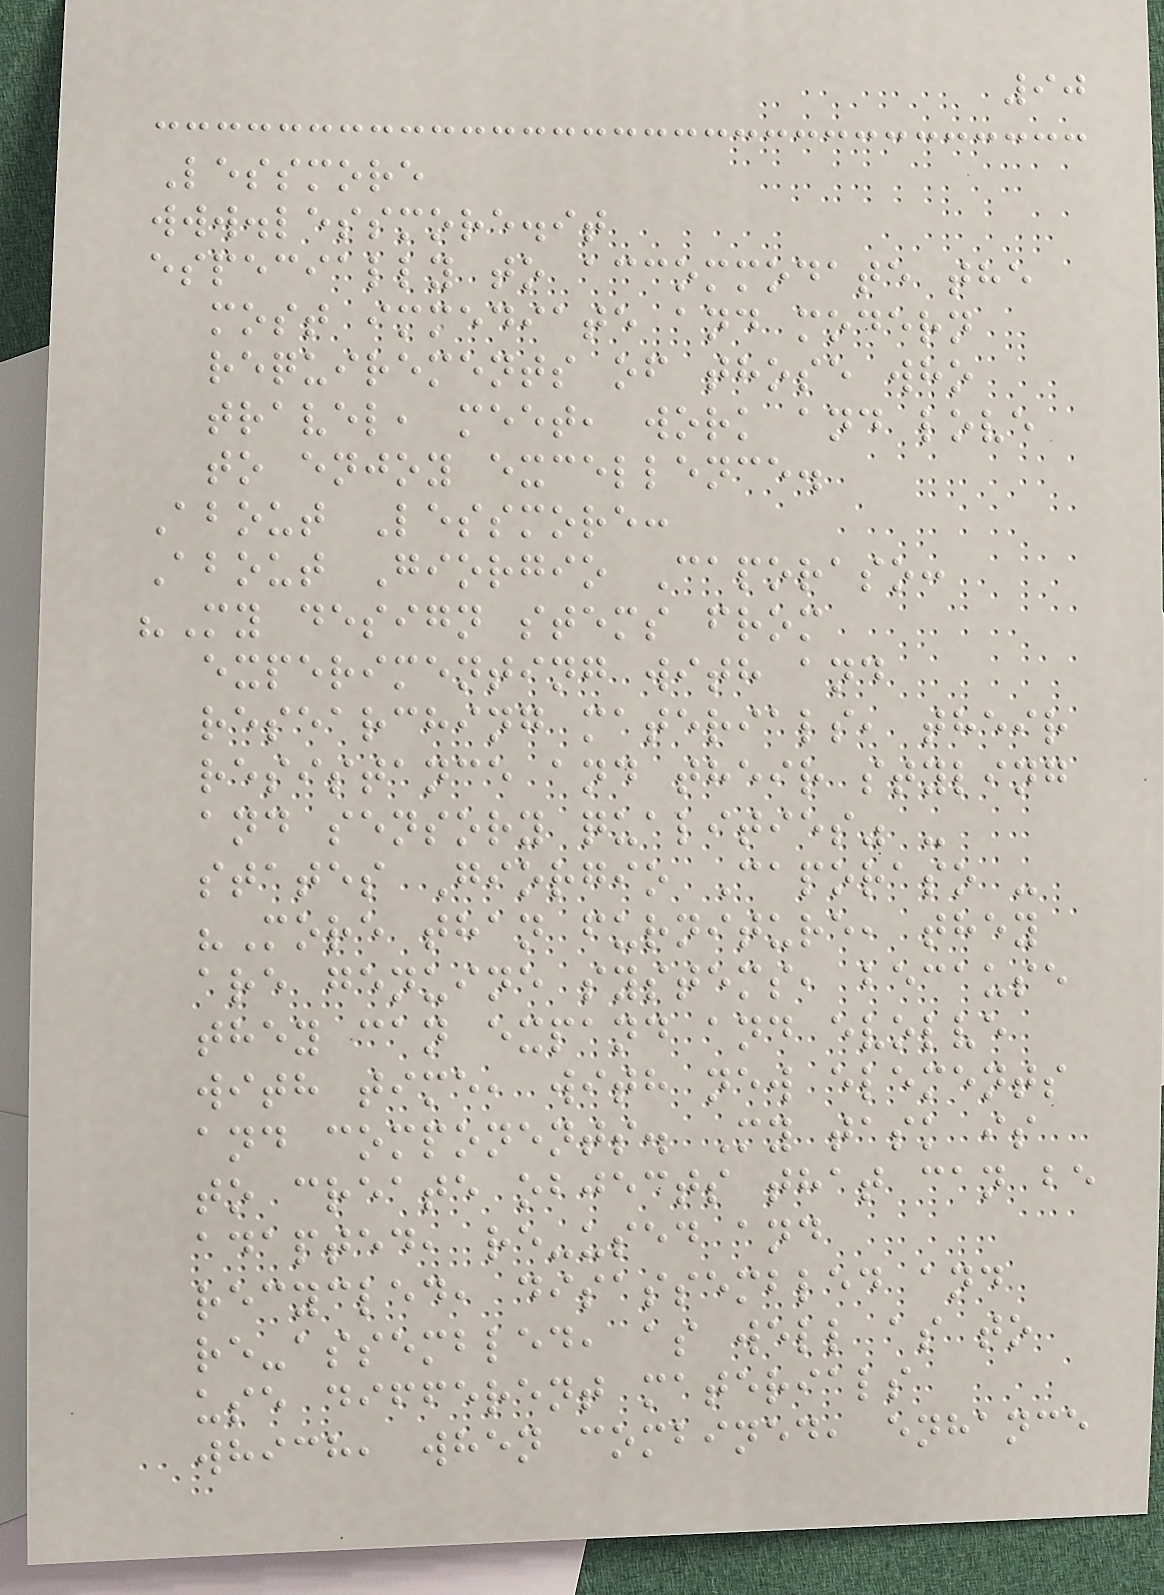90
Lessmore
www.lessmore.it
especially to accommodate the
most immediate and modern
requirements of those who
travel, meet, work and love
to enjoy excellence.
About Lessmore:
About Giorgio Caporaso:
"My design stems from
experimenting with and
researching materials, their
resistance and their styling
and sensory qualities" -
states Giorgio Caporaso -
"More than furniture, they
are genuine systems, because
they can expand and evolve
with time, with new elements
and components. My task is
to create objects that can be
adapted, re-used and
recycled, disassembled and
re-assembled, as well as to
use different materials
which, when combined, enhance
